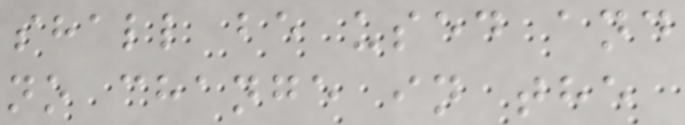shall be used and
no change in the
